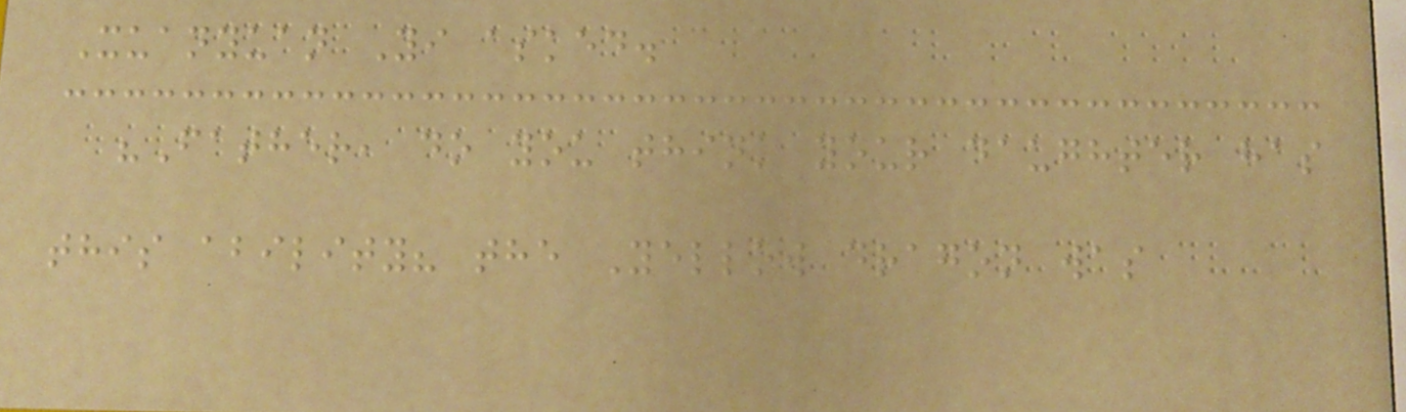Xuanyuan Yi asked.
"Father, do you think your daughter has
this ability? the Yellow dragon was
